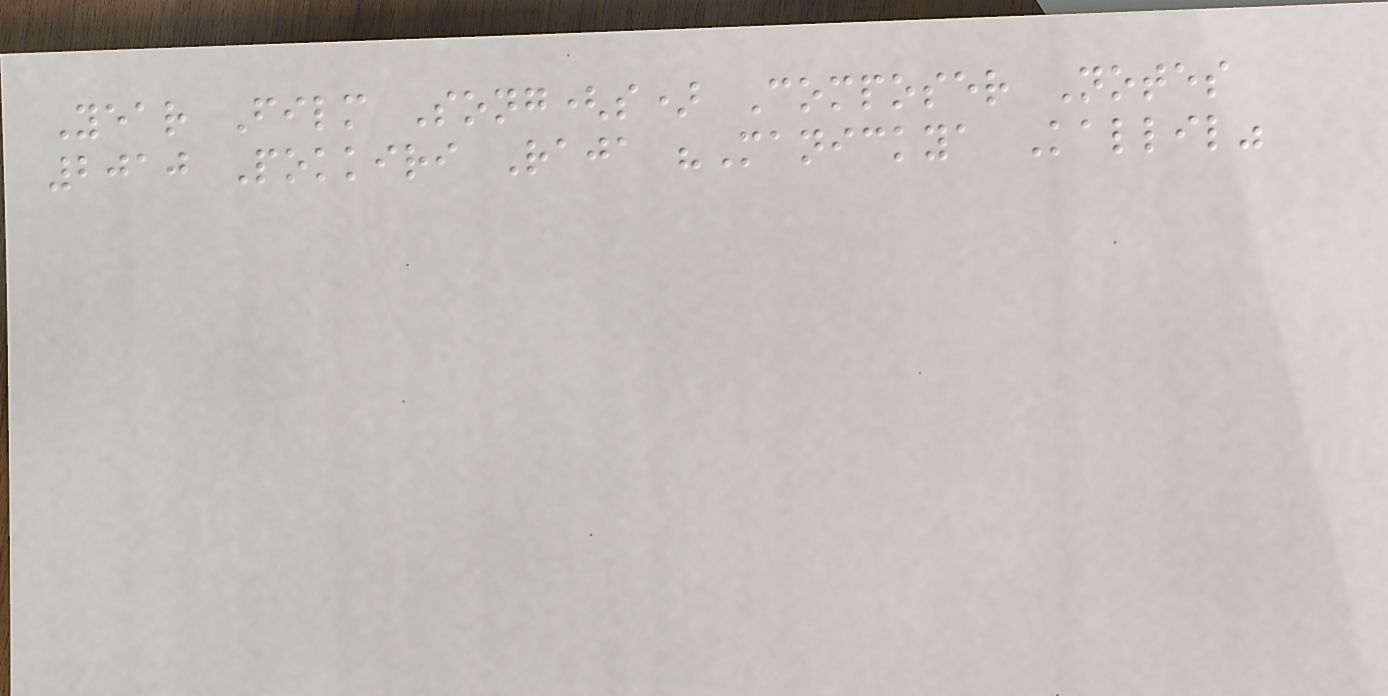Year Film Song(s) Composer Notes
2010 Pokkiri Raja "Manickya Kallil"
